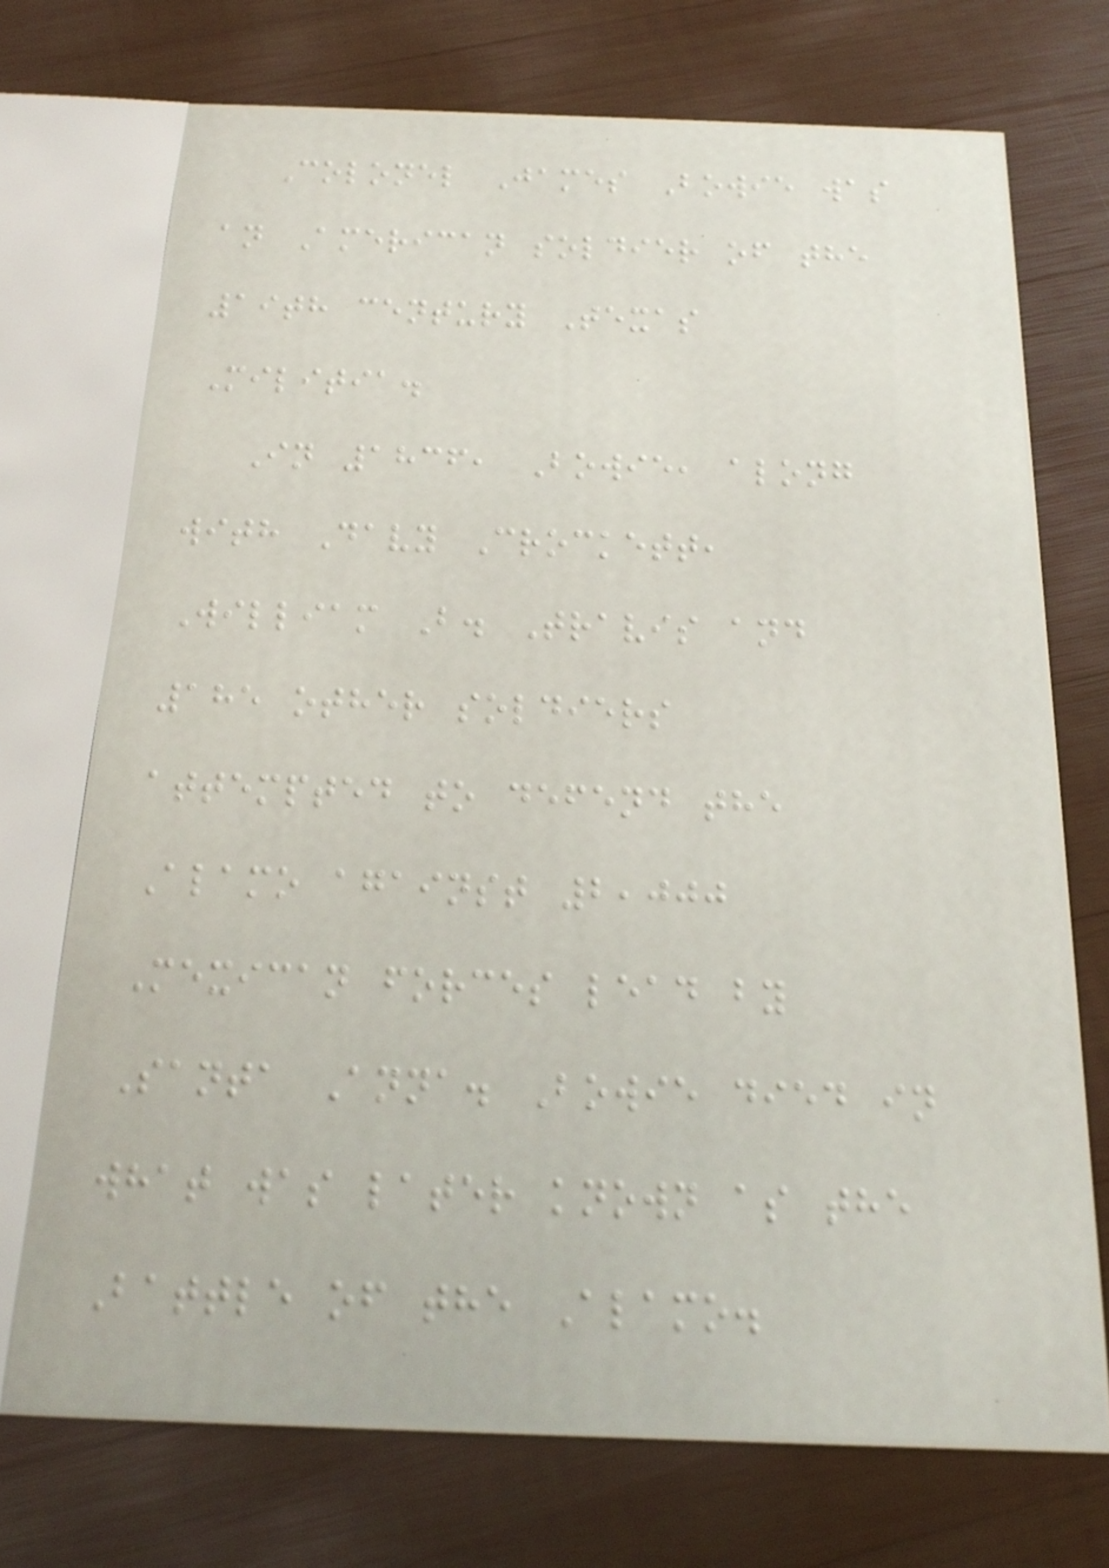Colonel James Bowie was
an American soldier of the
19th century Texas
Militia.
In 1836, Bowie, along
with Davy Crockett,
William B. Travis and
185 other soldiers
attempted to defend the
Alamo against 2,000
Mexican forces lead by
Santa Anna. Bowie died in
what was later known as the
Battle of the Alamo.
